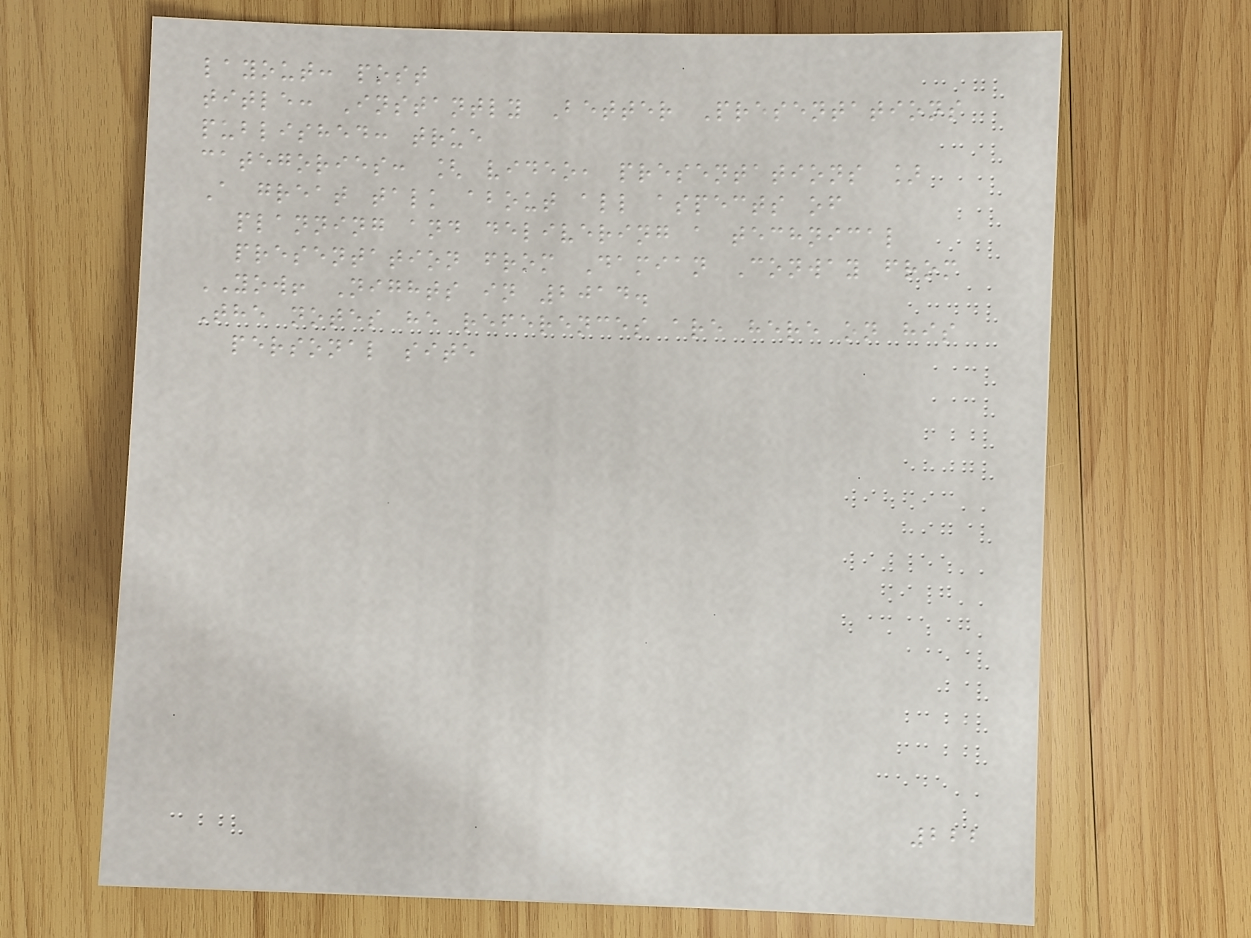layout: post
title: Instantly Better Presentations
published: true
categories: [ video, presentations ]
A great talk about all aspects of
planning and delivering a technical
presentation from Damian Conway from
YOW! Nights in 2014.
The notes he references are here on his
personal site
222
